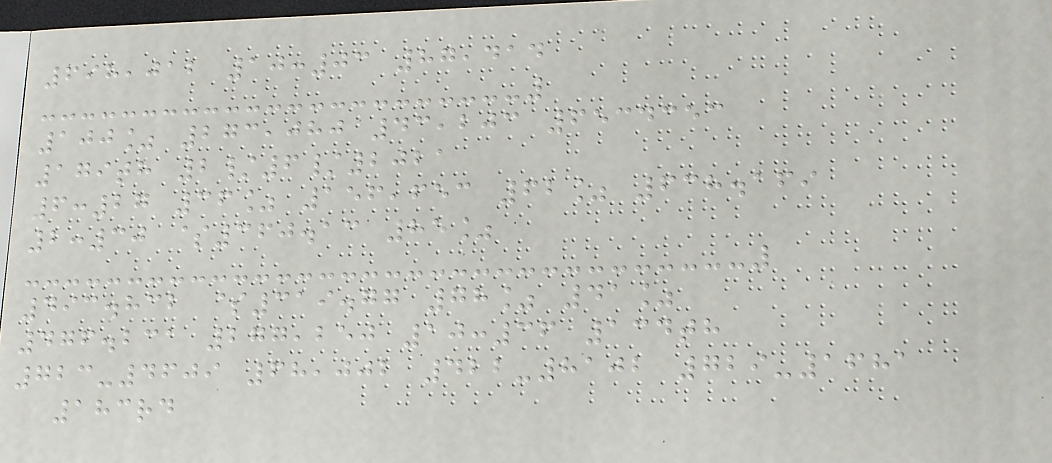698,012 10:03 87,414
100% 273,080 43,203 6534353
179th 2/6/2021
6:27 36% 156,653 62% 638.169
2:30 $360.13 85%
493.832 $319.77 78% 41%
476.231 277,250 10:36 134th
723-4609 68,002 422-8102 729-1681
183rd
